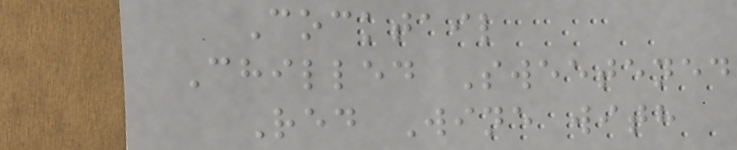Cocktail
Chilled Sweetened
Red Wine with
